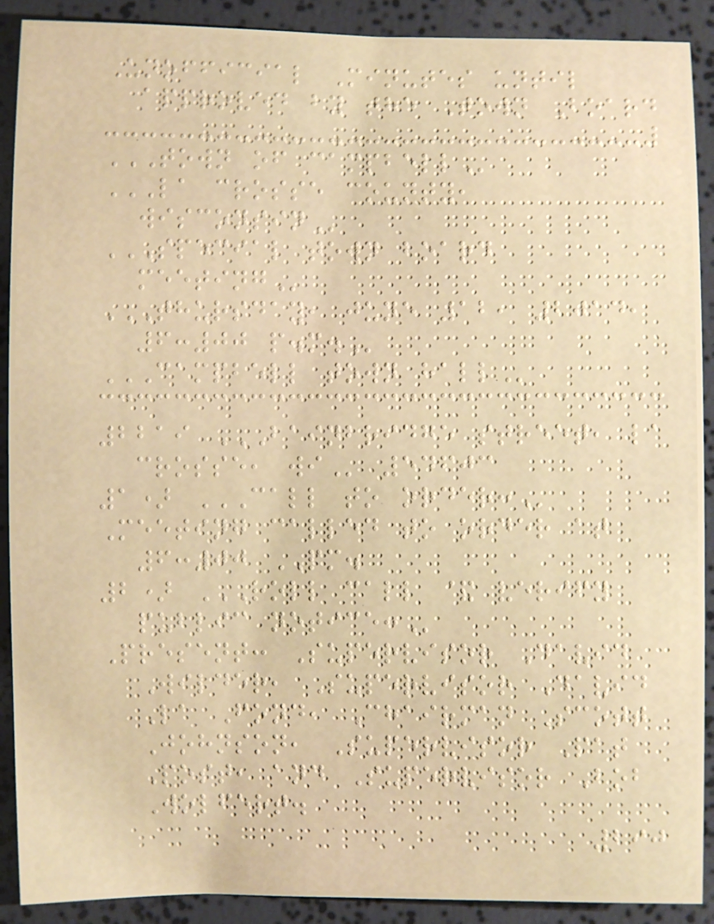Unofficial Minutes until
approved by the Town Board
TOWN OF CAMPBELL
LA CROSSE COUNTY,
WISCONSIN
SPECIAL TOWN BOARD
MEETING
THURSDAY, JUNE 12, 2014,
6:00 P.M.
CAMPBELL TOWN HALL
2219 BAINBRIDGE STREET, LA
CROSSE, WI 54603
1) CALL TO ORDER:
Meeting called to order at
6:00 PM.
2) ROLL CALL & VERIFY
PUBLIC NOTICE:
Present: Supervisor David
Wilder, Supervisor David
La Fond, Chairman Scott
Johnson, Supervisor Pat
Post, and Supervisor Bob
Wolfert.
290
